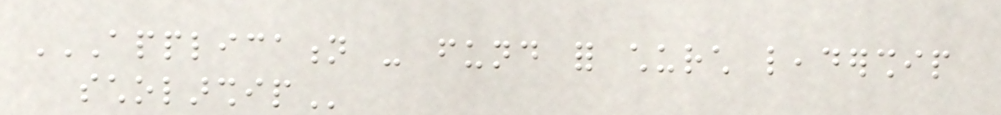APPLICATION - FUND FOR CHURCH LEADERSHIP
SCHOLARSHIP
